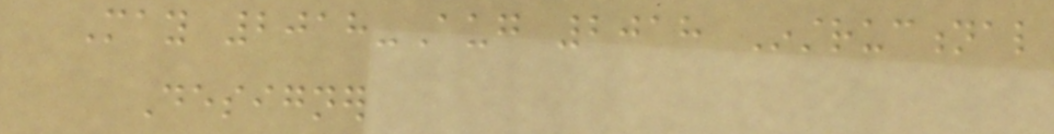May 2018-Aug 2018 Instructional
Designer
